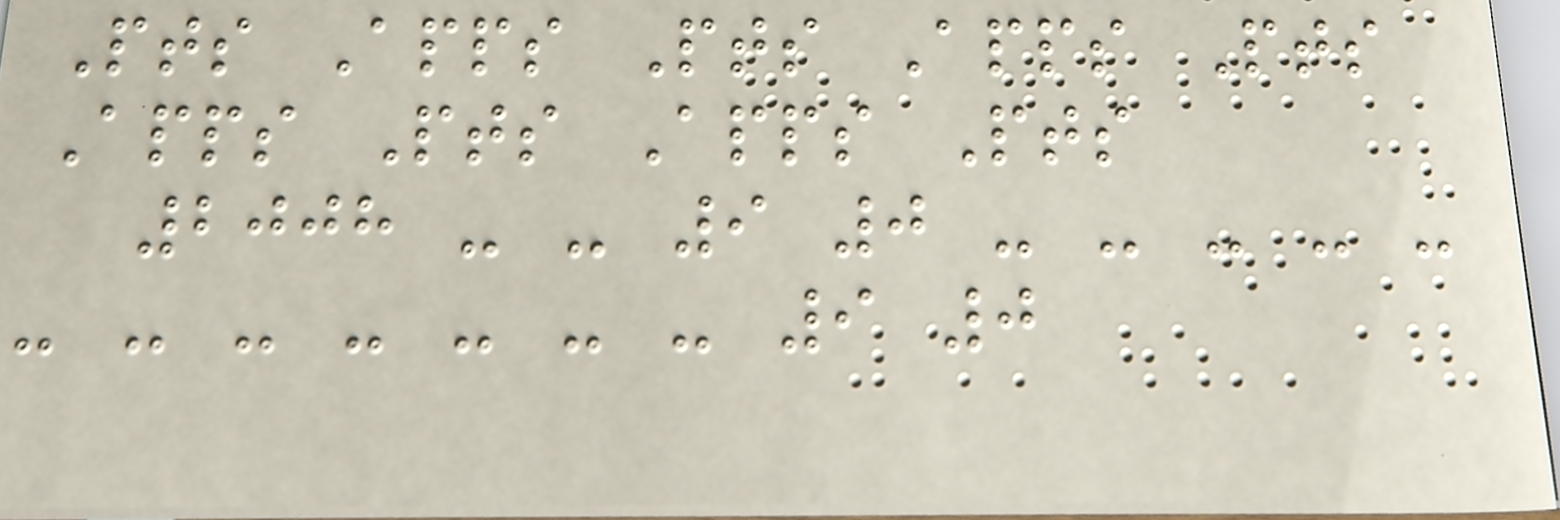Pts Apps Pts Apps Pts
Apps Pts Apps Pts
2008 - - 9 0 - - - - -
- - - - - - - 9 0
